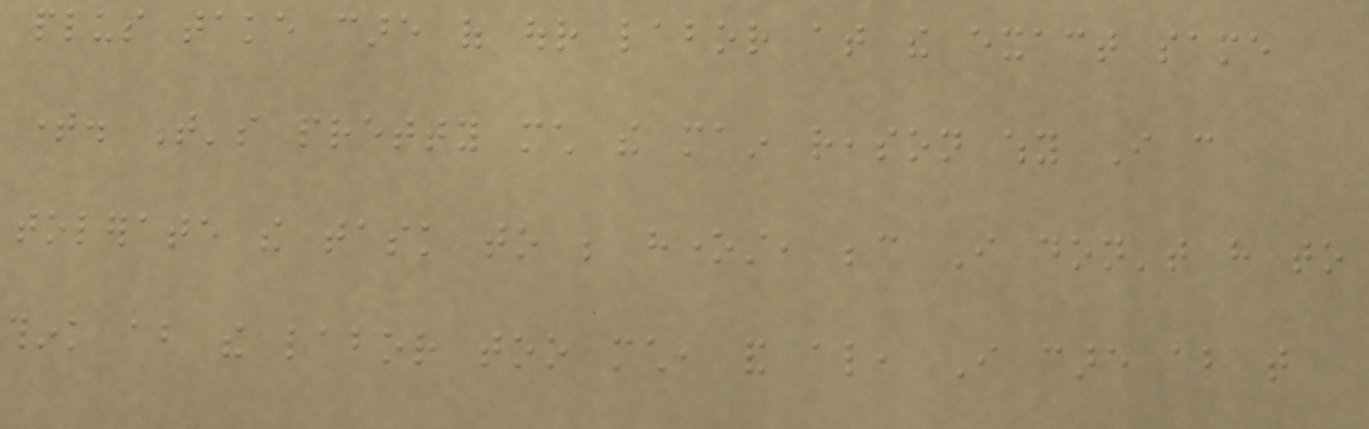plus take care of our labor at the exact same
time. That's pretty much the main reason why I can
tolerate the task to be honest, because I don't have to
think about the labor too much, and also, I care about that
